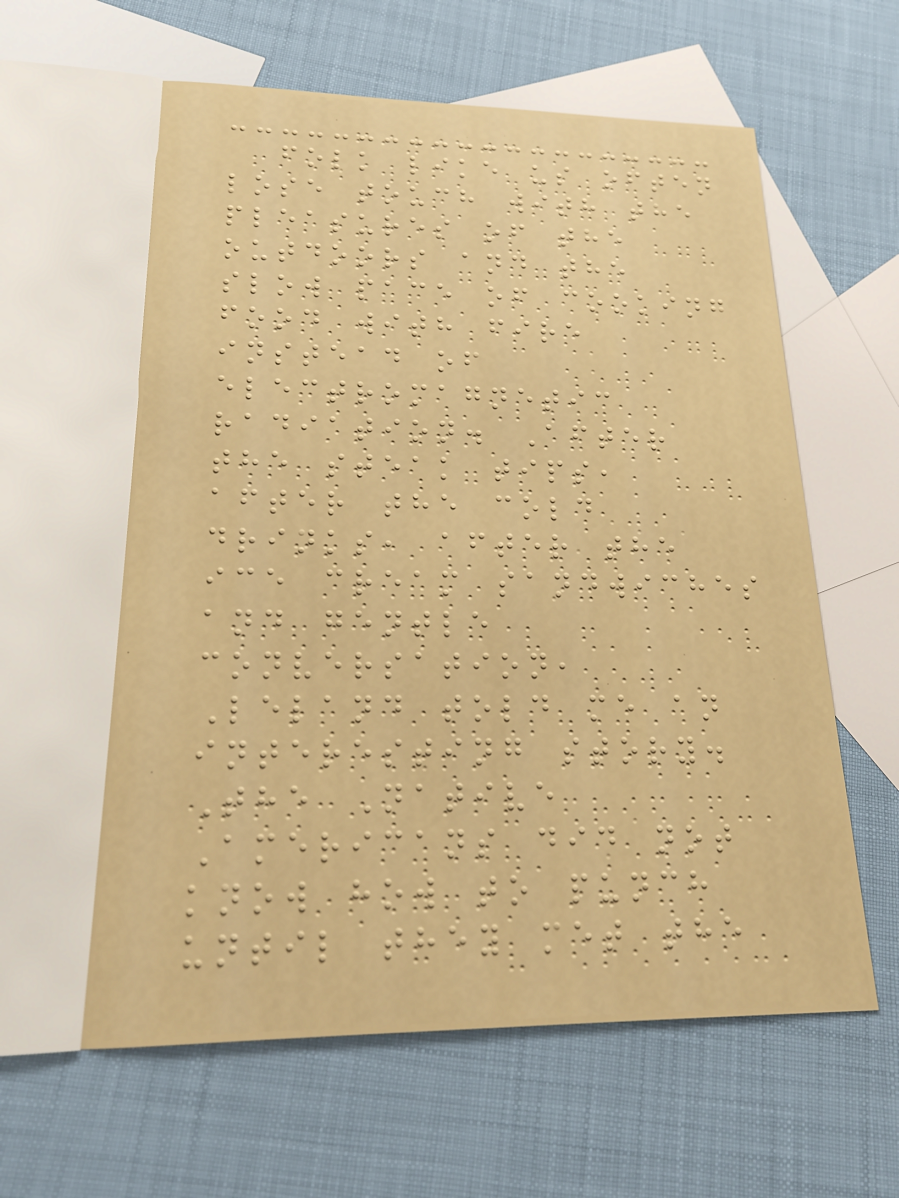folk like us often
lose touch with the
pleasures of the
outdoors and the
slow pace of cooking
food with fire
instead of
electromagnetic
radiation. After
the steak tips,
after the cold
drinks, after the
ice cream sandwiches
and gentle
conversation,
Leland told me an
interesting story.
The Native
Americans did not
know how to punch
until they met the
